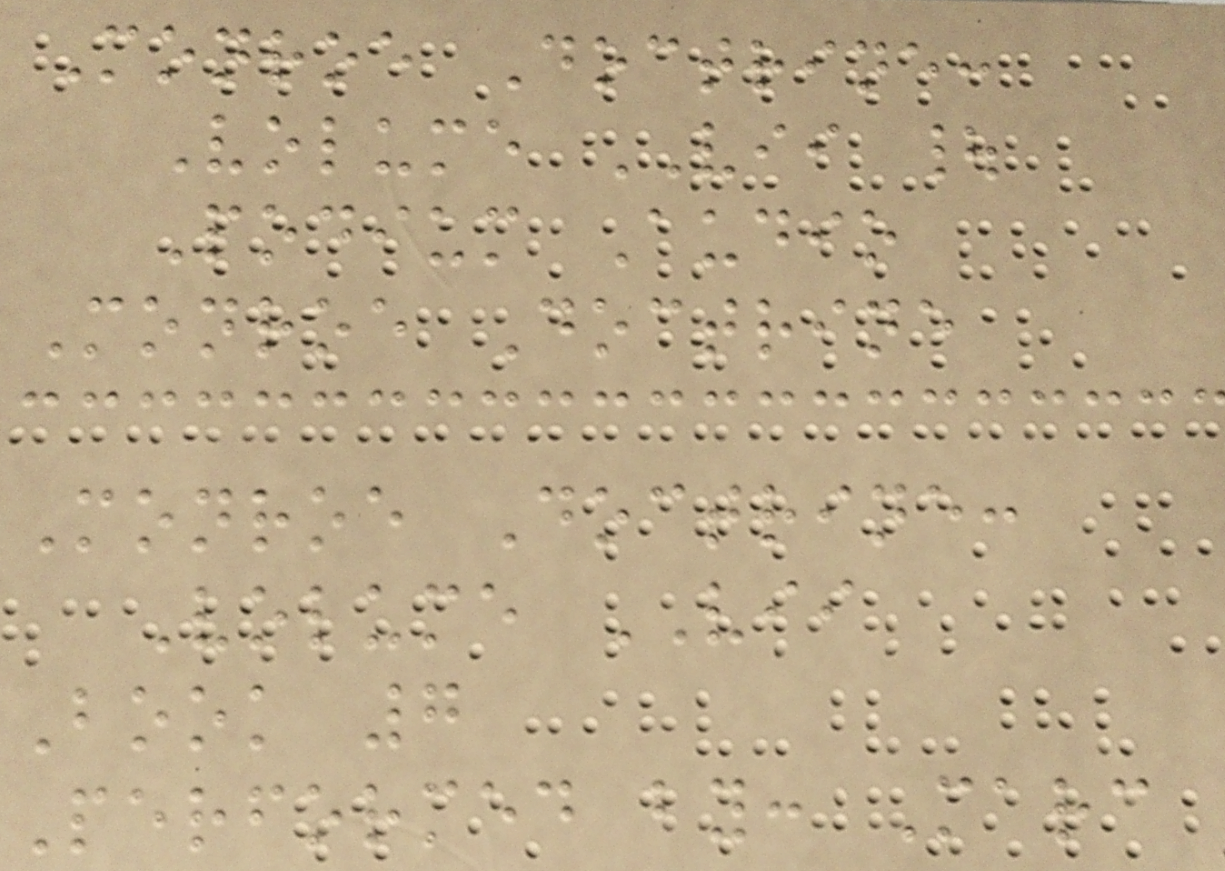Monroe Doctrine:
Volume VII |
Podium Audio
Monroe Doctrine
Monroe Doctrine:
Volume VII
Book 7
Performed by: Marc
